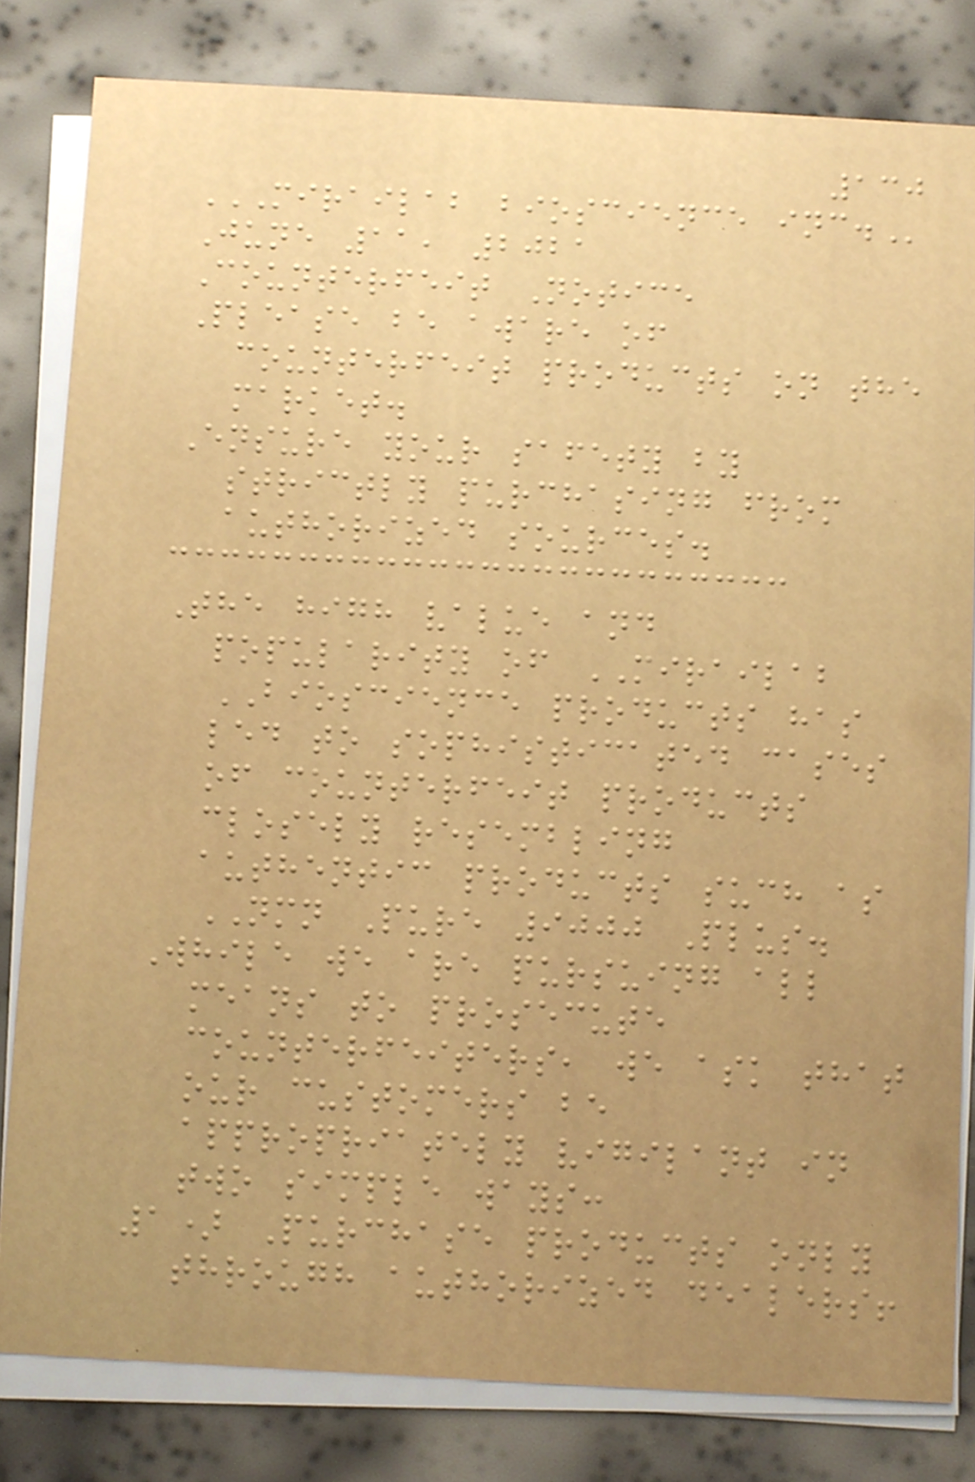130
MIRAILAB BIOSCIENCE INC.
June 11, 2021
Counterfeit Notice
Please be aware of
counterfeit products on the
market.
Ensure your safety by
strictly purchasing from
authorized sources.
The high value and
popularity of MIRAILAB
BIOSCIENCE products has
led to sophisticated cases
of counterfeit products
closely resembling
authentic products such as
NMN Pure 9000 Plus.
While we are pursuing all
means to prosecute
counterfeiters, we ask that
our customers be
appropriately vigilant in
two simple ways:
1) Purchase products only
through authorized dealers!
